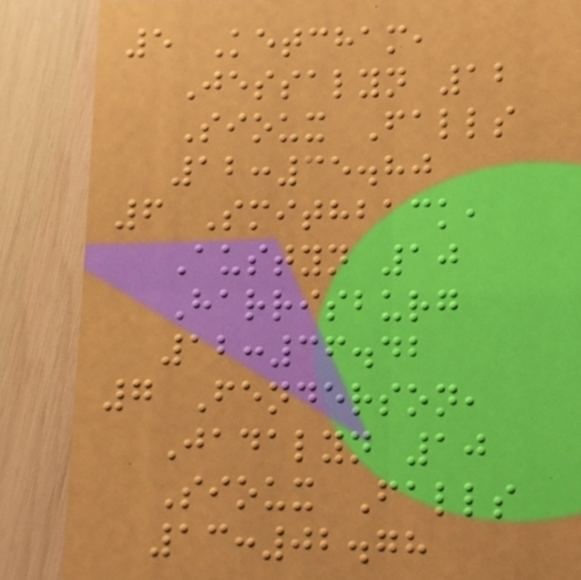5 Ketcham,
Jessalyn 12
Sioux Falls
12:35.80
6 Smithback,
Austyn 10
Harrisburg
12:36.42
7 Fenderson,
Jadalyn 10
Sioux Falls
13:02.78
